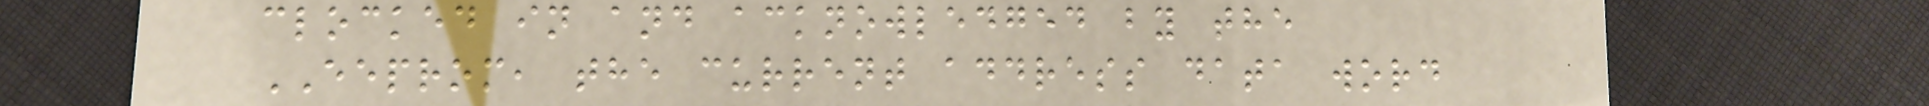clocked in and acknowledged by the
EEPROM, the current address data word
